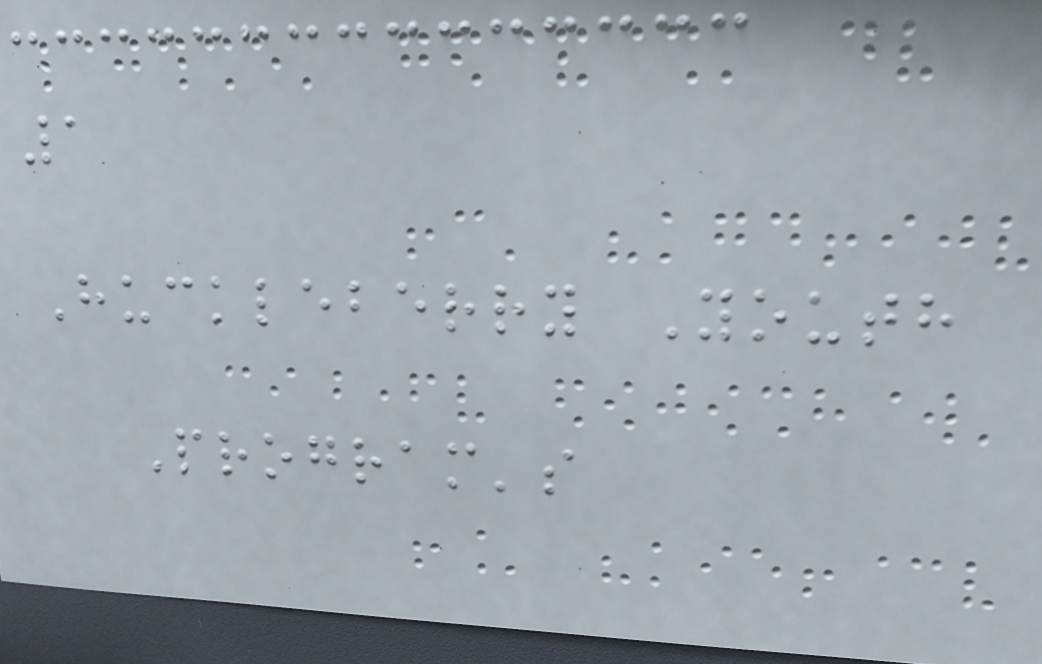1
Huckleberry Youth
Program's
